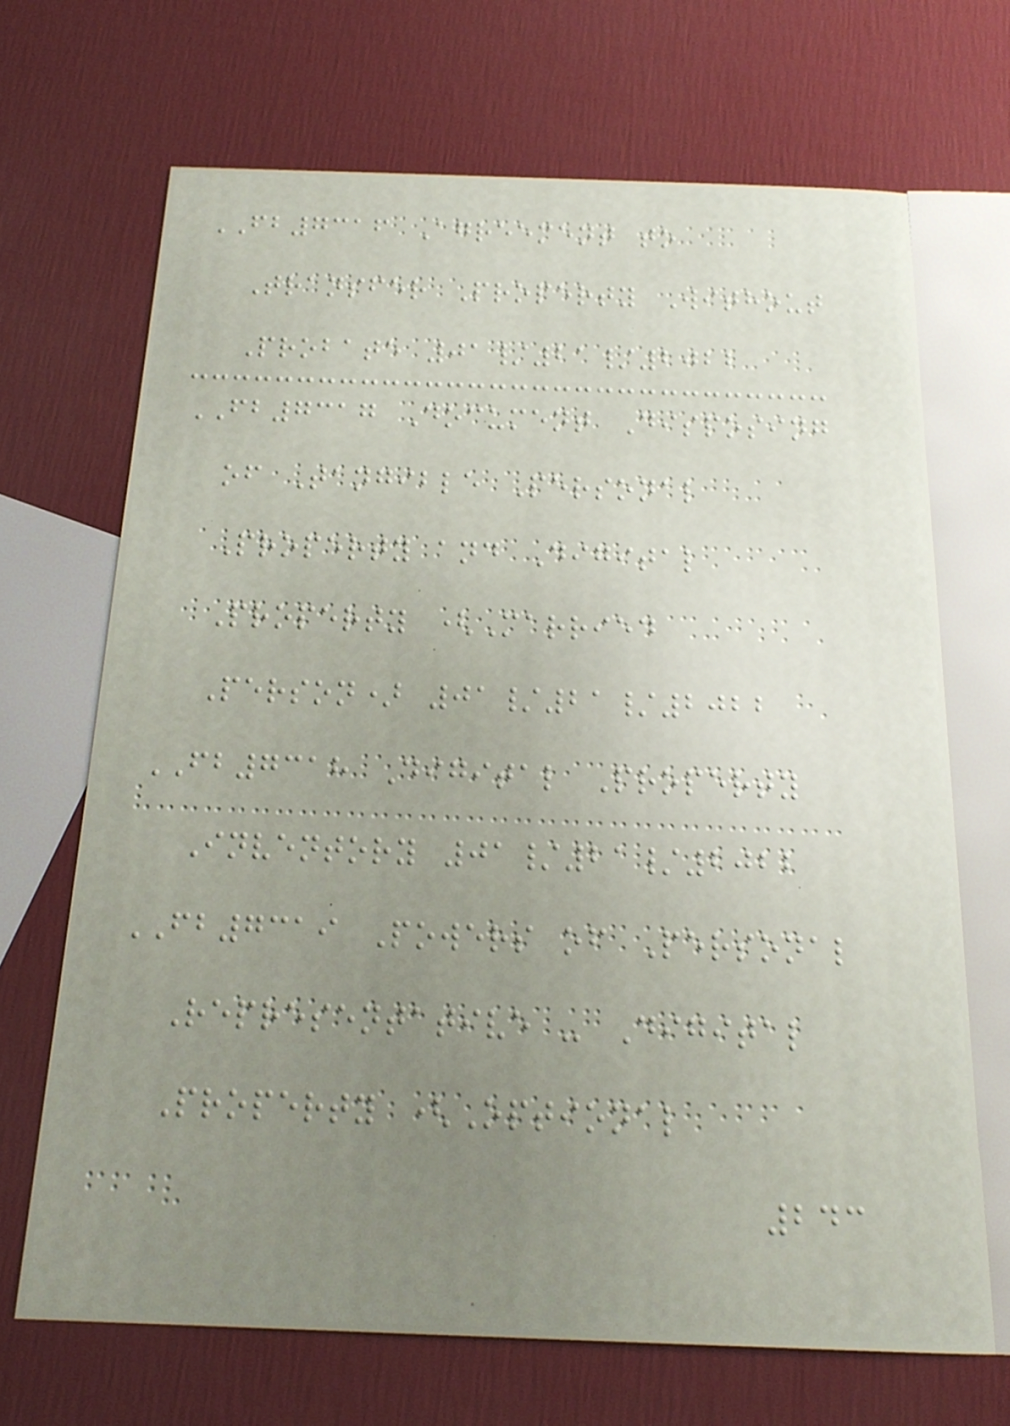FB7316 Agreement to
Transfer Property Without
Probate 01/21/2022
FB7317 Document Disposing
of Tangible Personal
Property and Digital
Property (Married
Person) 01/21/2022
FB7318 Digital Property
Inventory 01/21/2022
FB7319 Powers of Personal
Representative - Digital
Property (Optional
243
